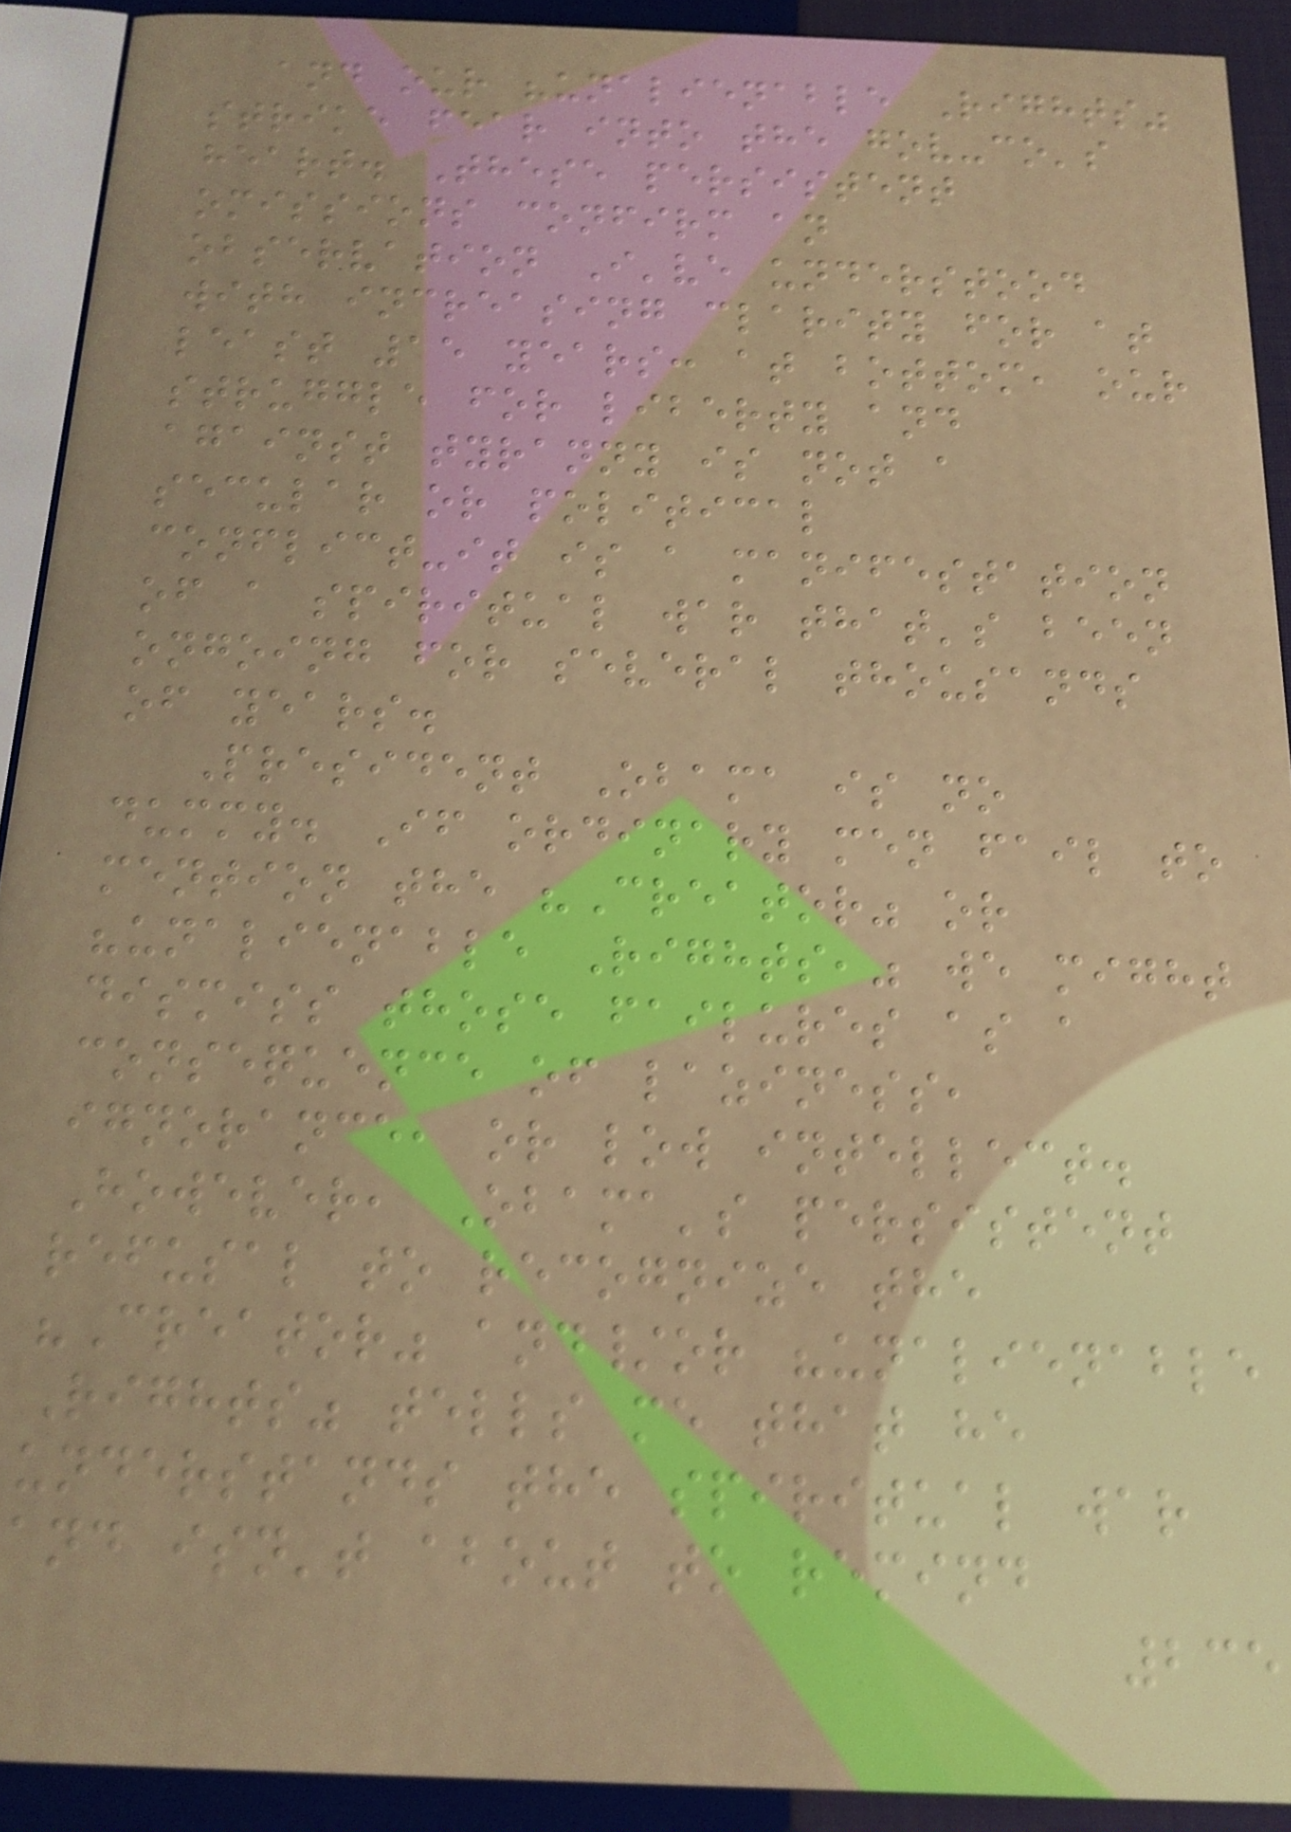and our "unalienable Rights"
strike fear into the gov-co's
heart. These persistent
omissions confirm an
observation I've understood
with increasing clarity for at
least 15 years: at bottom, our
struggle for liberty and
against tyranny is not a
secular or political
conflict-it is a manifestation
of a spiritual war that's been
ongoing for several thousands
of years.
President Obama is no
dummy. If ordinary men fail to
mention the "Creator" or
"unalienable Rights," we might
dismiss those failures as a
consequence of laziness,
ignorance, or low intellect.
However, Obama's persistent
refusal to recognize the
"Creator" and/or "unalienable
Rights" tells me that he
understands the spiritual war
and isn't about to remind
235
